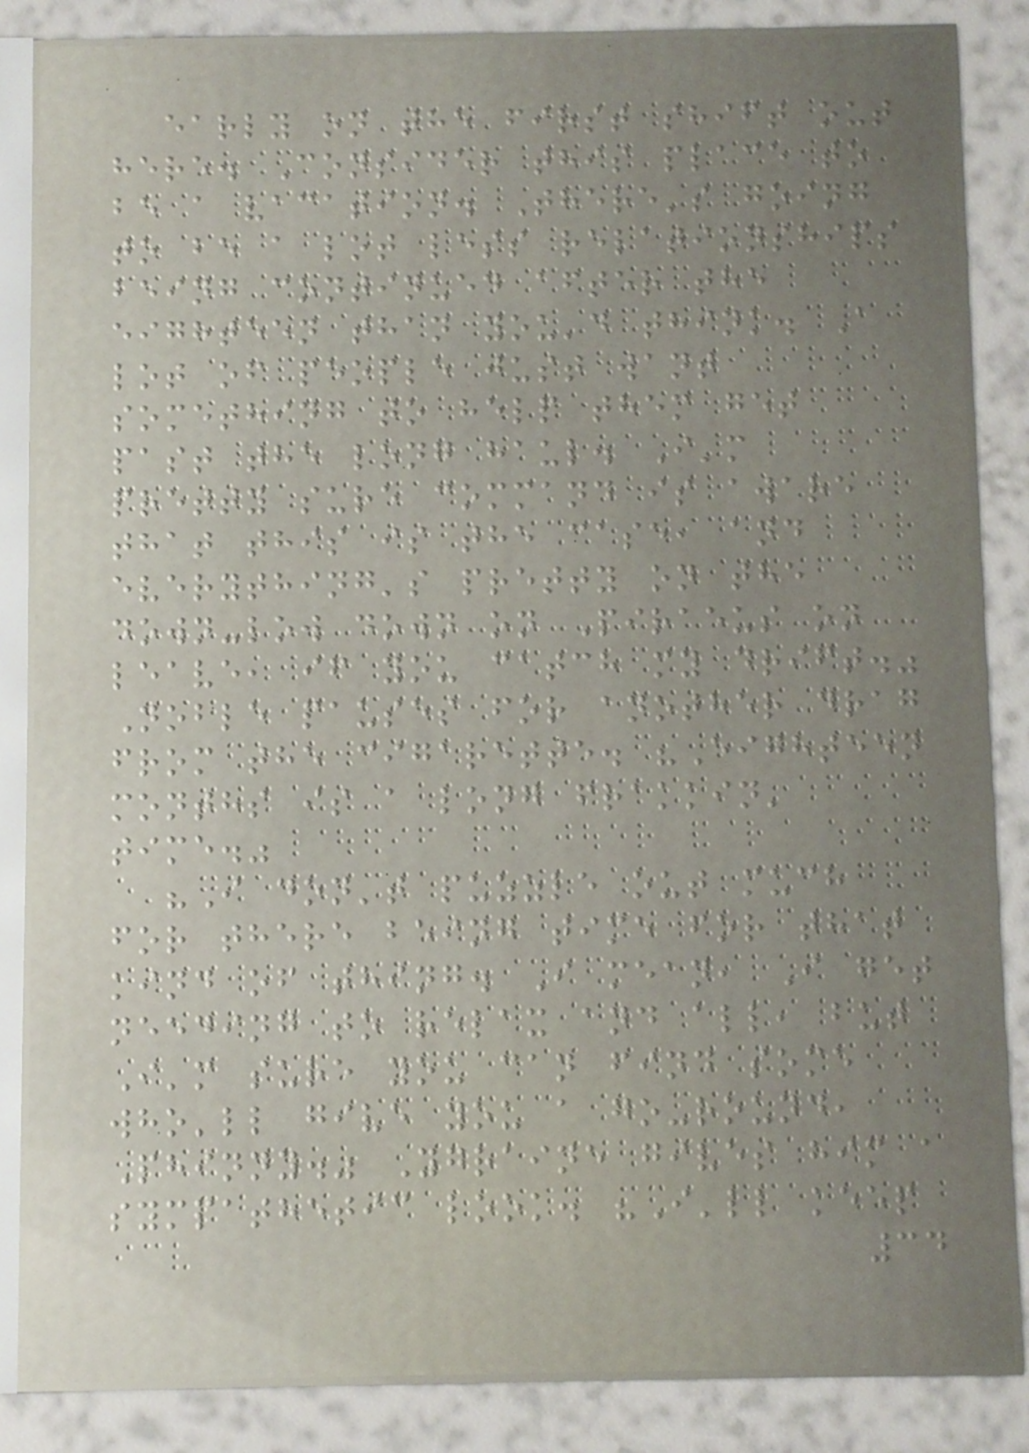early on the first shift out
here. Consider this place to
be a vacation. There's going
to be a lot less relationships
being continued after the
eighteen than you'd think. A
lot of people just want
something to help them get
past the long haul. I'm
pretty sure command is aware
that this is the case, and
everything's pretty on the
down-low down on Piraeus on
leave, if you catch my drift."
Noble pauses for another drag
from the cigarette. "Eighteen
months is a long frakkin'
time."
"I don't puzzle out much
for there being time for that
kind of thing. I mean, I get
needing to relax and all, but
I'm sure you can find some
who'll give you a go-round,
Phinny." Ygraine gives him a
sympathetic look. "I'll keep
34
